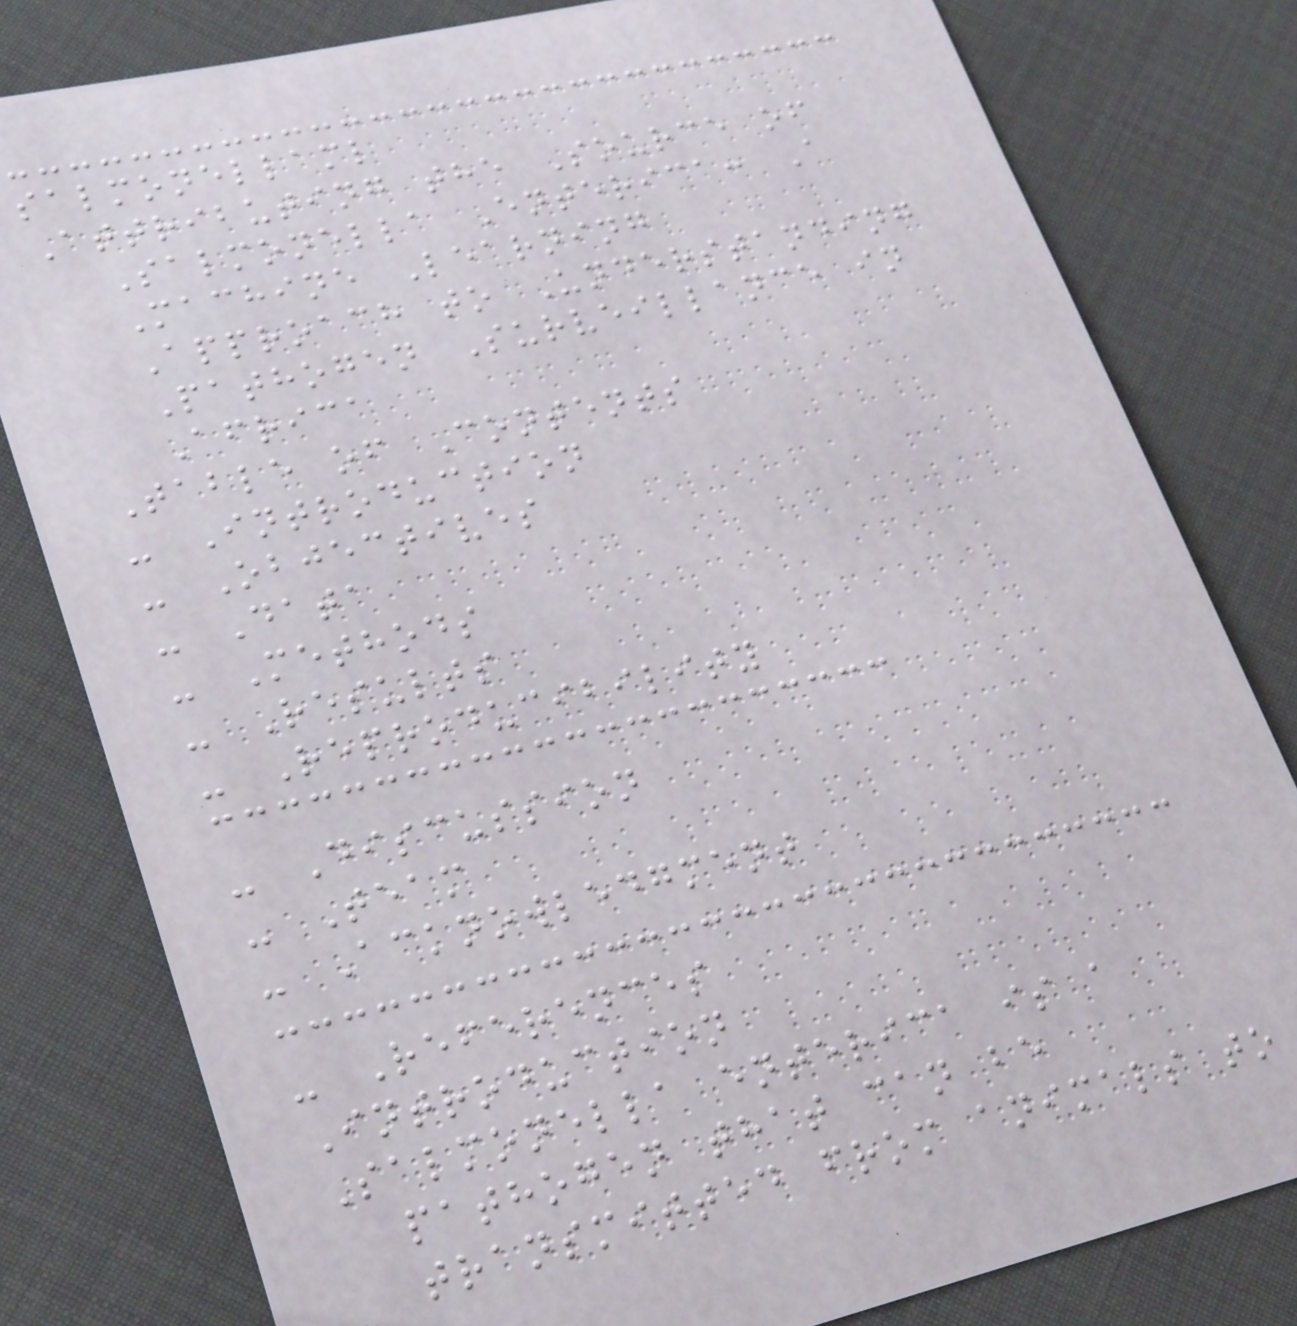salmonellaml
Attributing the Source of
Salmonella Enterica: A
Machine Learning
Approach to Understanding
Pathogen Surveillance in
Africa
Table of Contents
- Introduction
- Objectives
- Data
- Methods
- Results
- Reproducibility
- Discussion
- Team
- Acknowledgment
- References
Introduction
Salmonella enterica is a
pathogen that can be
transmitted from animals to
